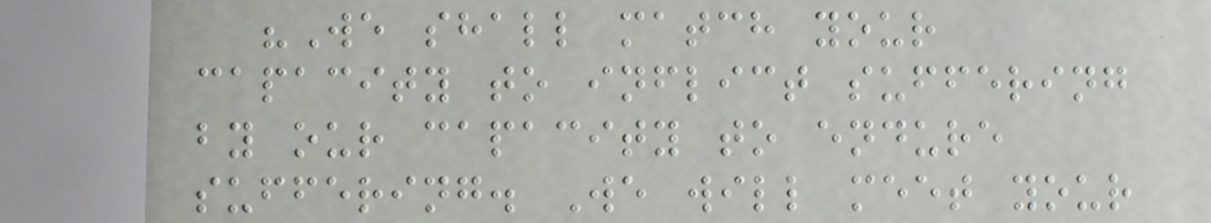"We shall match your
capacity to inflict suffering
by our capacity to endure
suffering. We will meet your
